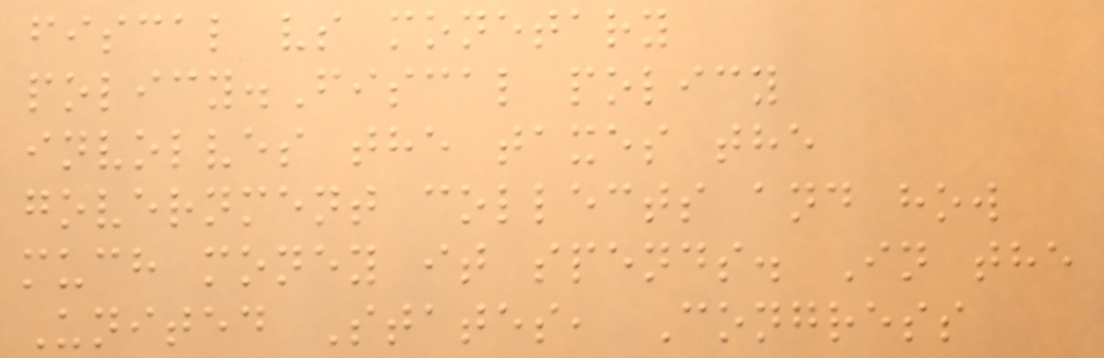fiscal vs monetary
policy.Fiscal policy
involves the taxes the
government collects and how
much money it spends. In the
United States, Congress
